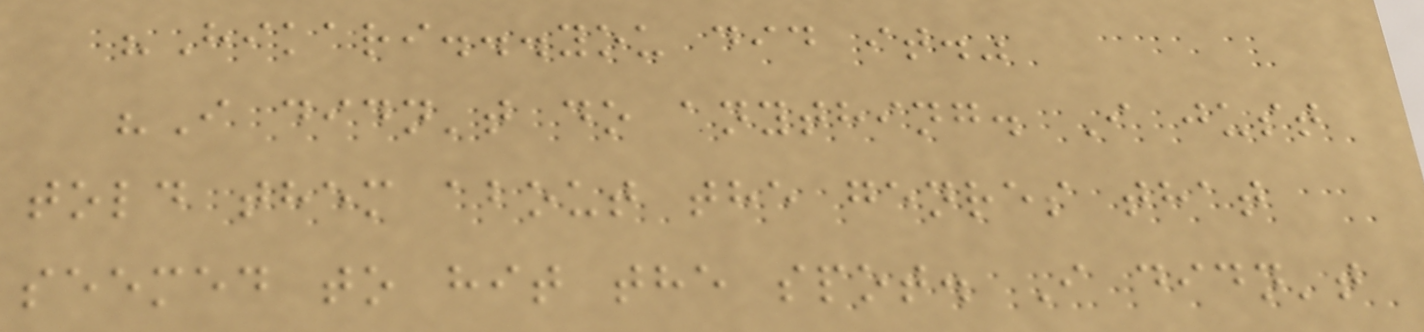"Hikari...you did it."
"I didn't do anything. I just
told them about the genres that
seemed to hit the spot. I didn't
